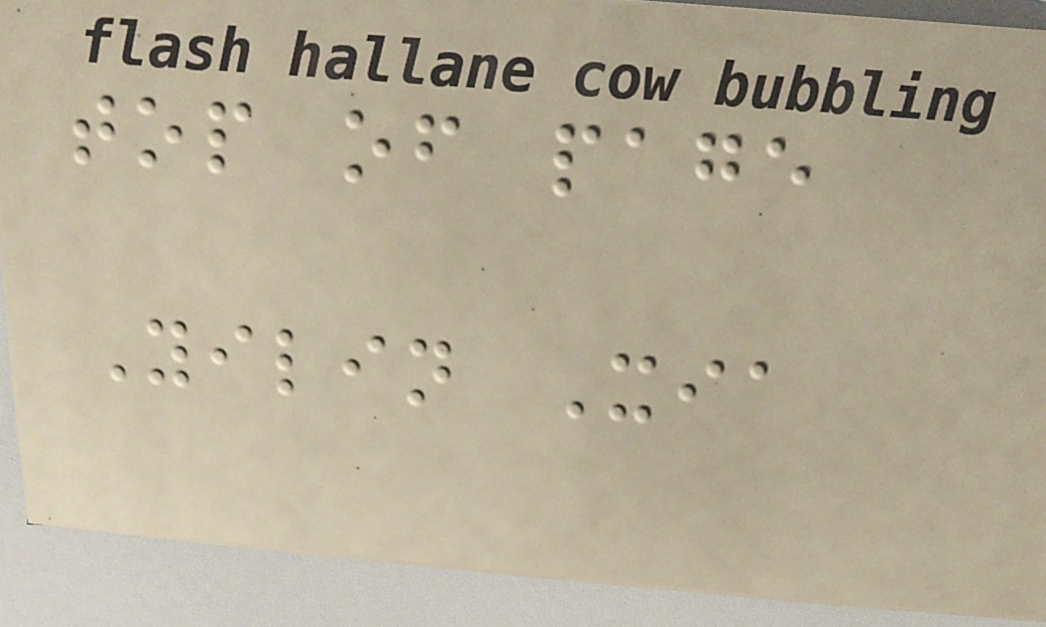top of page
Yilin Xia
